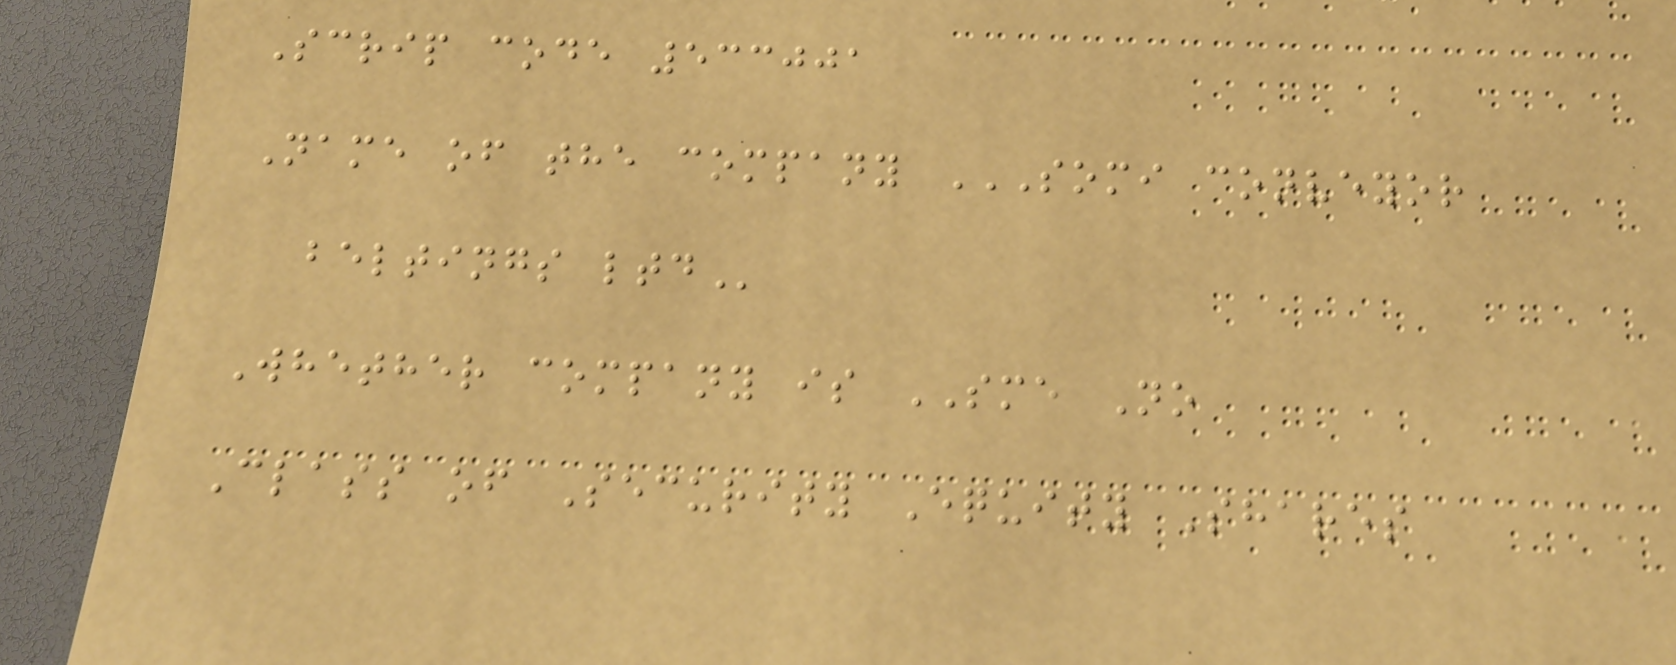Scrip code 533001
Name of the company SOMI CONVEYOR
BELTINGS LTD
Whether company is SME No
Class of Security Equity Shares
